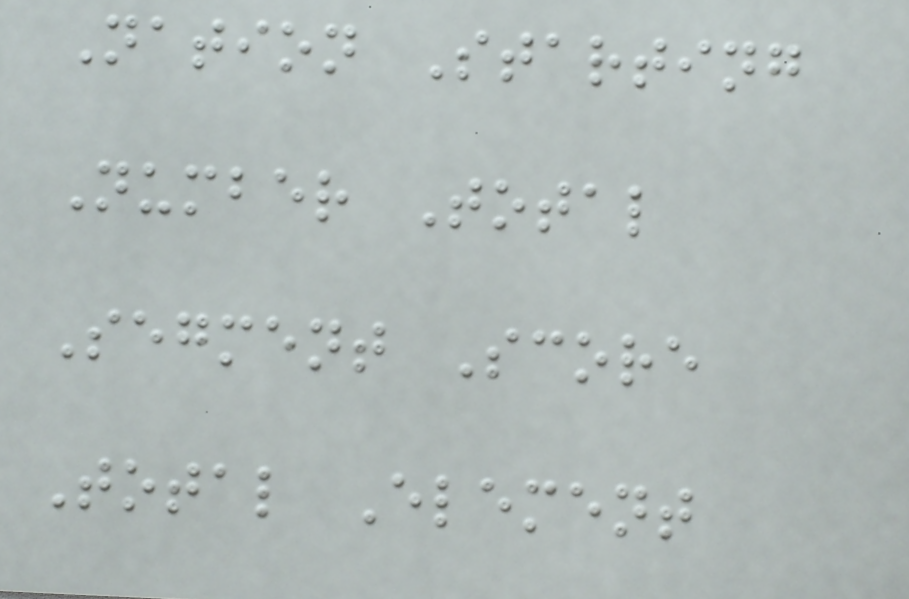Nation Starting
Number Total
Segment Score
Total Element
